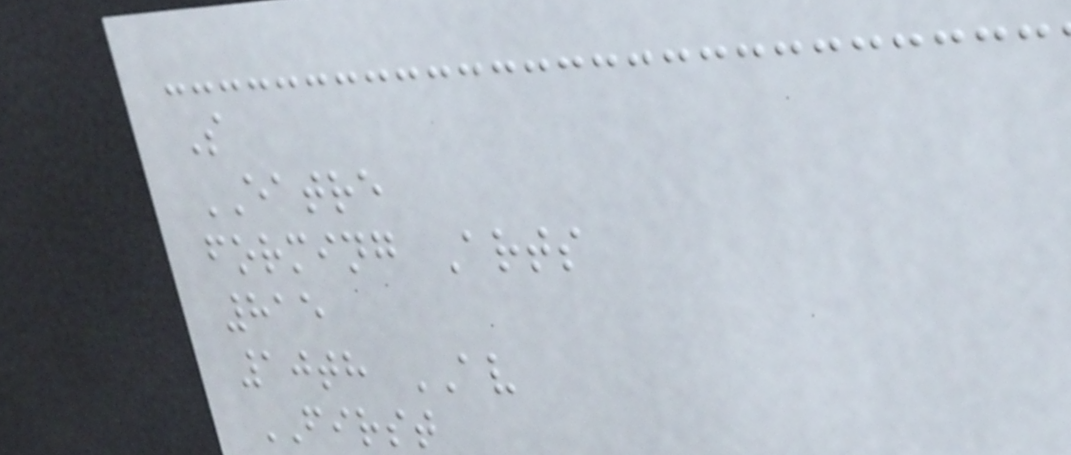S
EATRE
forming Arts
815
10th AV
FIRST
